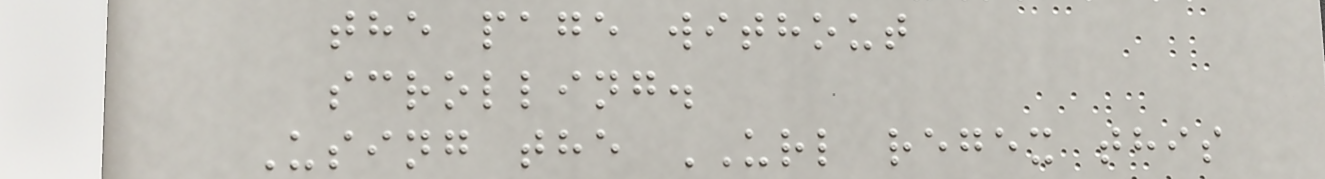the page without
scrolling.
Using the URL regex this
